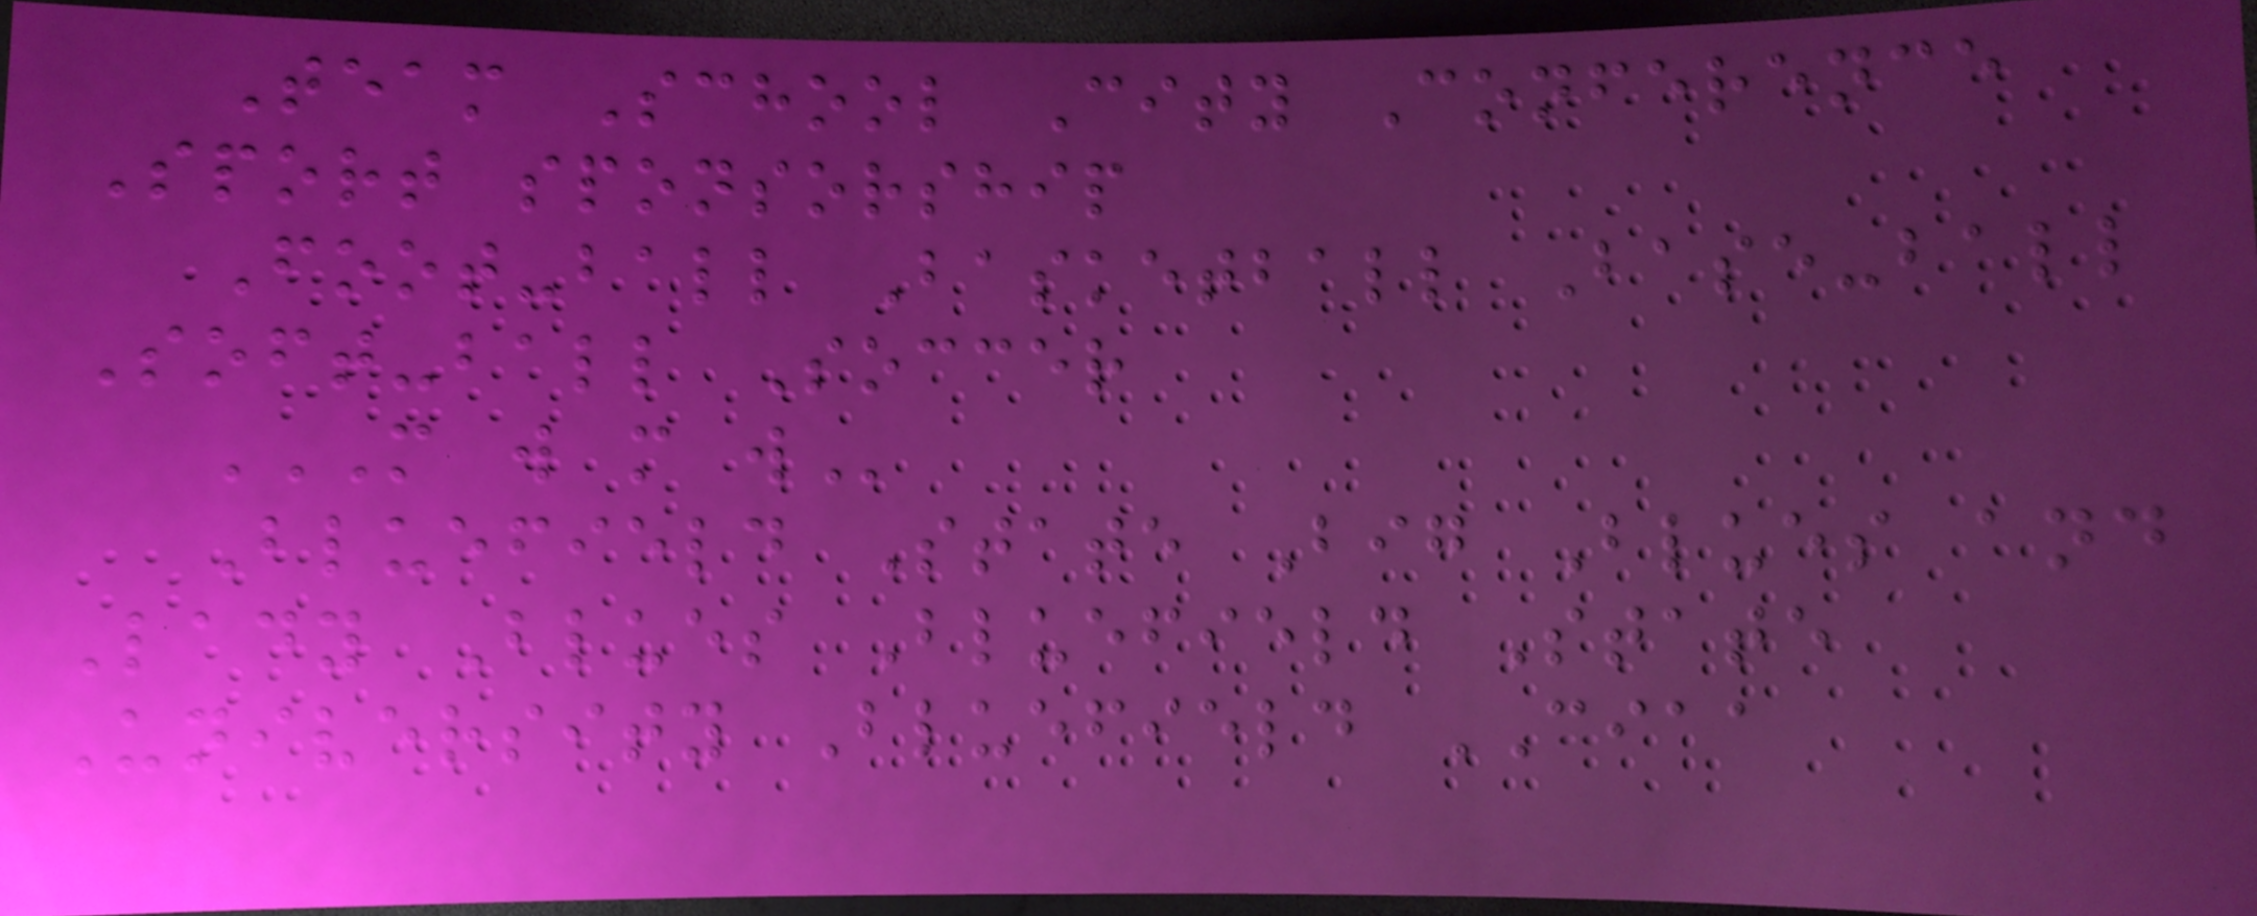Team School City Conference
Sport sponsorship
Foot-ball Basketball Base-ball
Soft-ball Soccer
M W M W
Bluefield State Big Blues and
Lady Blues Bluefield State
University Bluefield CIAA
